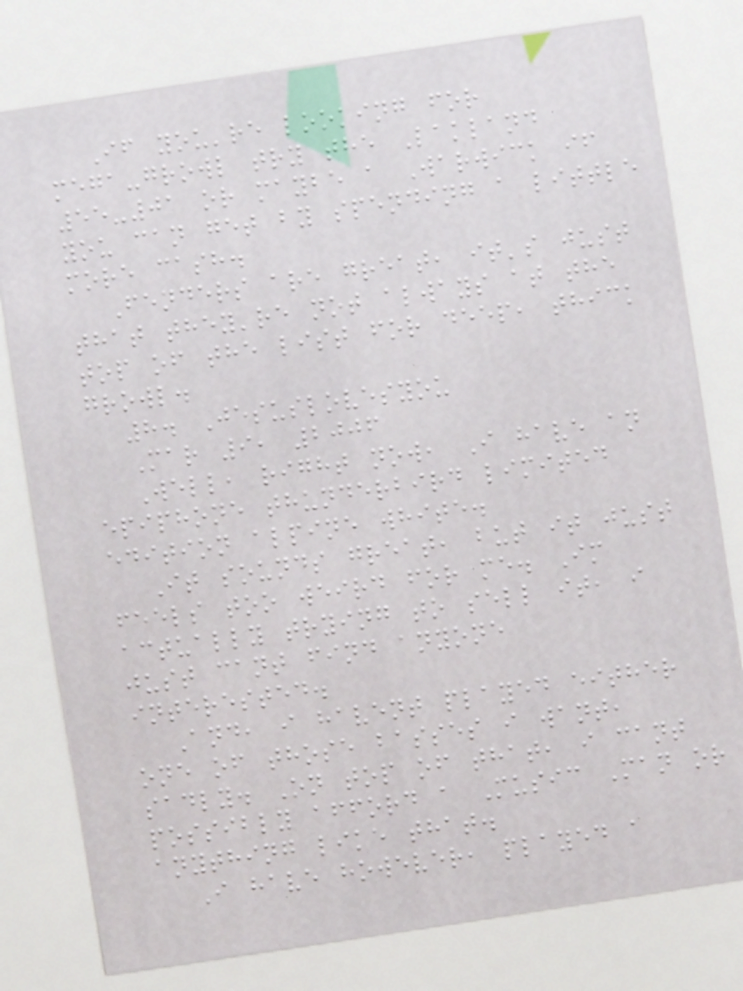If you're looking for
mega-growl try the Lakland
55-01 or maybe a Warwick if
you can get by spending a little
more cash.
Fenders are great, it's just
that they're not always at the
top of the list for deep, thick
growl.
8. Jesuslovesyou
Mar 9, 2006
Well, right now, I have an
epiphone thunderbird limited
edition alpine white.
It sounds great, but it just
feels too weird for me. Im
actually trying to sell it, i
just cant find anyone
interested.
And, i havent played either
one of those basses i want,
sadly. On top of that, i cant
possibly afford a Music Man or
anything like that.
I have however, played a
